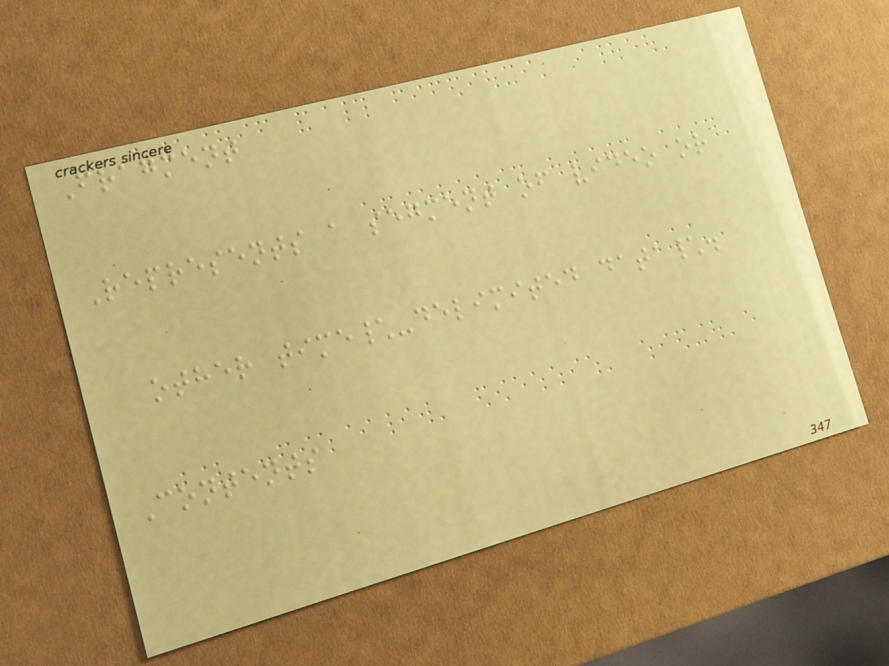Fragment
Represents a segment of video or
other time\-delimited data\.
Contents
